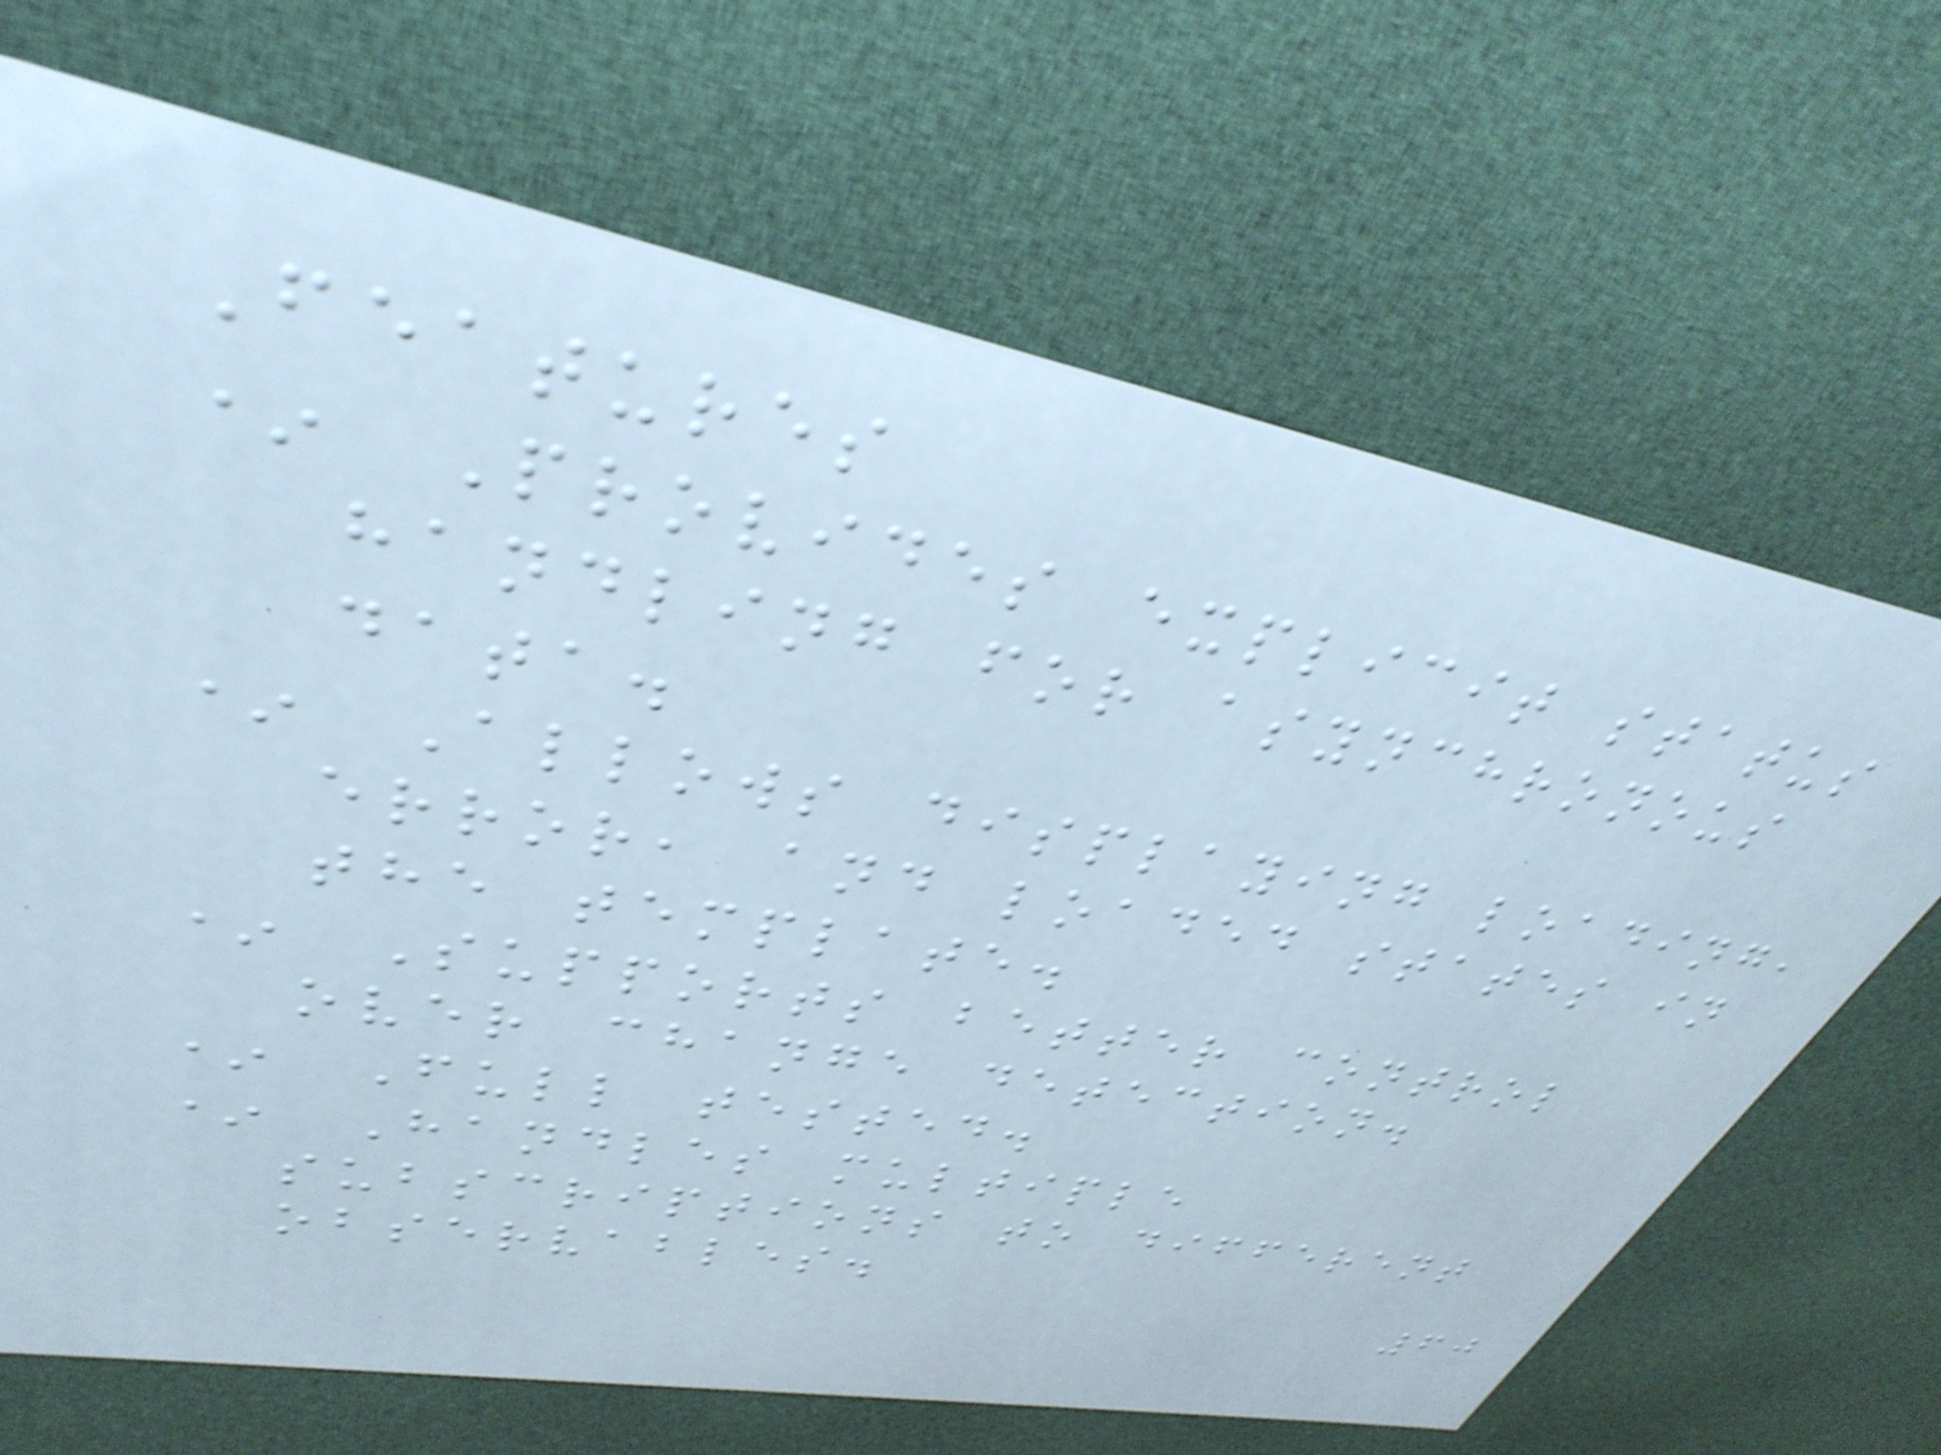Features
* Provides explicit status
handling for asynchronous
data.
* Allows displaying loading,
error, and loaded states in
the template.
* Supports better control
over change detection.
* Full tested.
* Handles multiple
subscriptions to different
observables.
60
